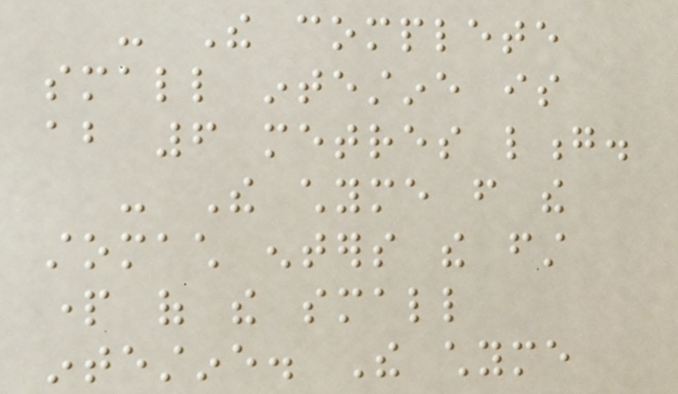- The complete
small intestine is
about 6 metres long.
- The chyme from the
stomach enters the first
part of the small
intestine. The chyme
